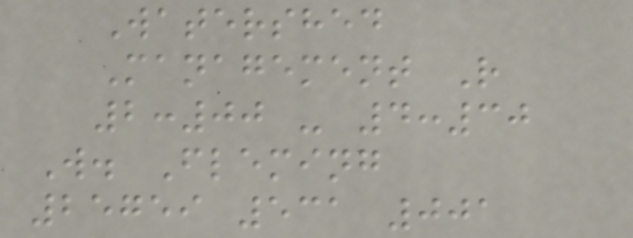Watershed
Management R
2:00 - 4:30
W. Fleming
25759 531 001
